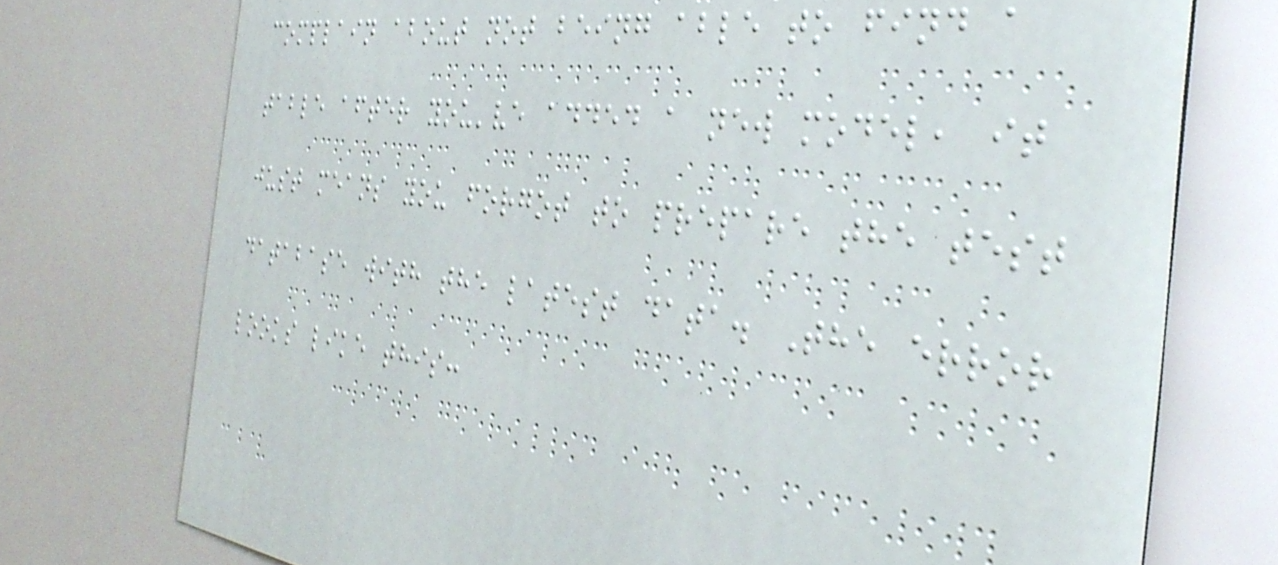complain about not being able to find a
table after you've added a new model, it
just means you forgot to prepare the test
database with the latest data. The error
looks like this:
